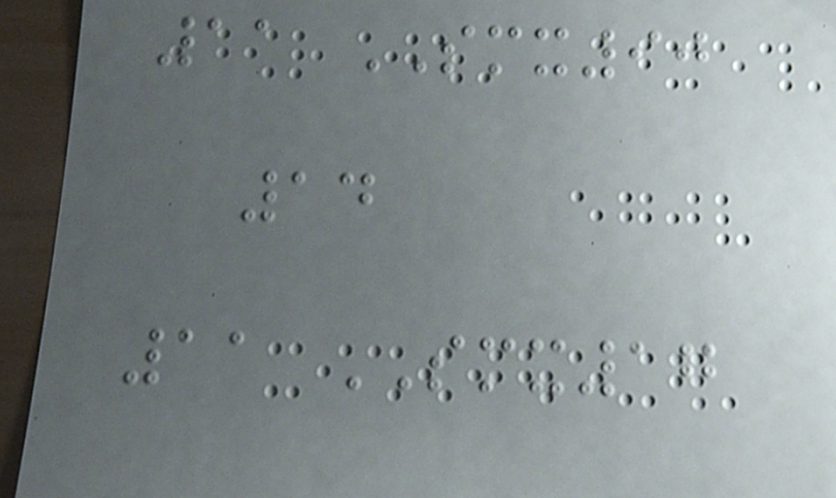11 SMX90
14
11 SMX17
